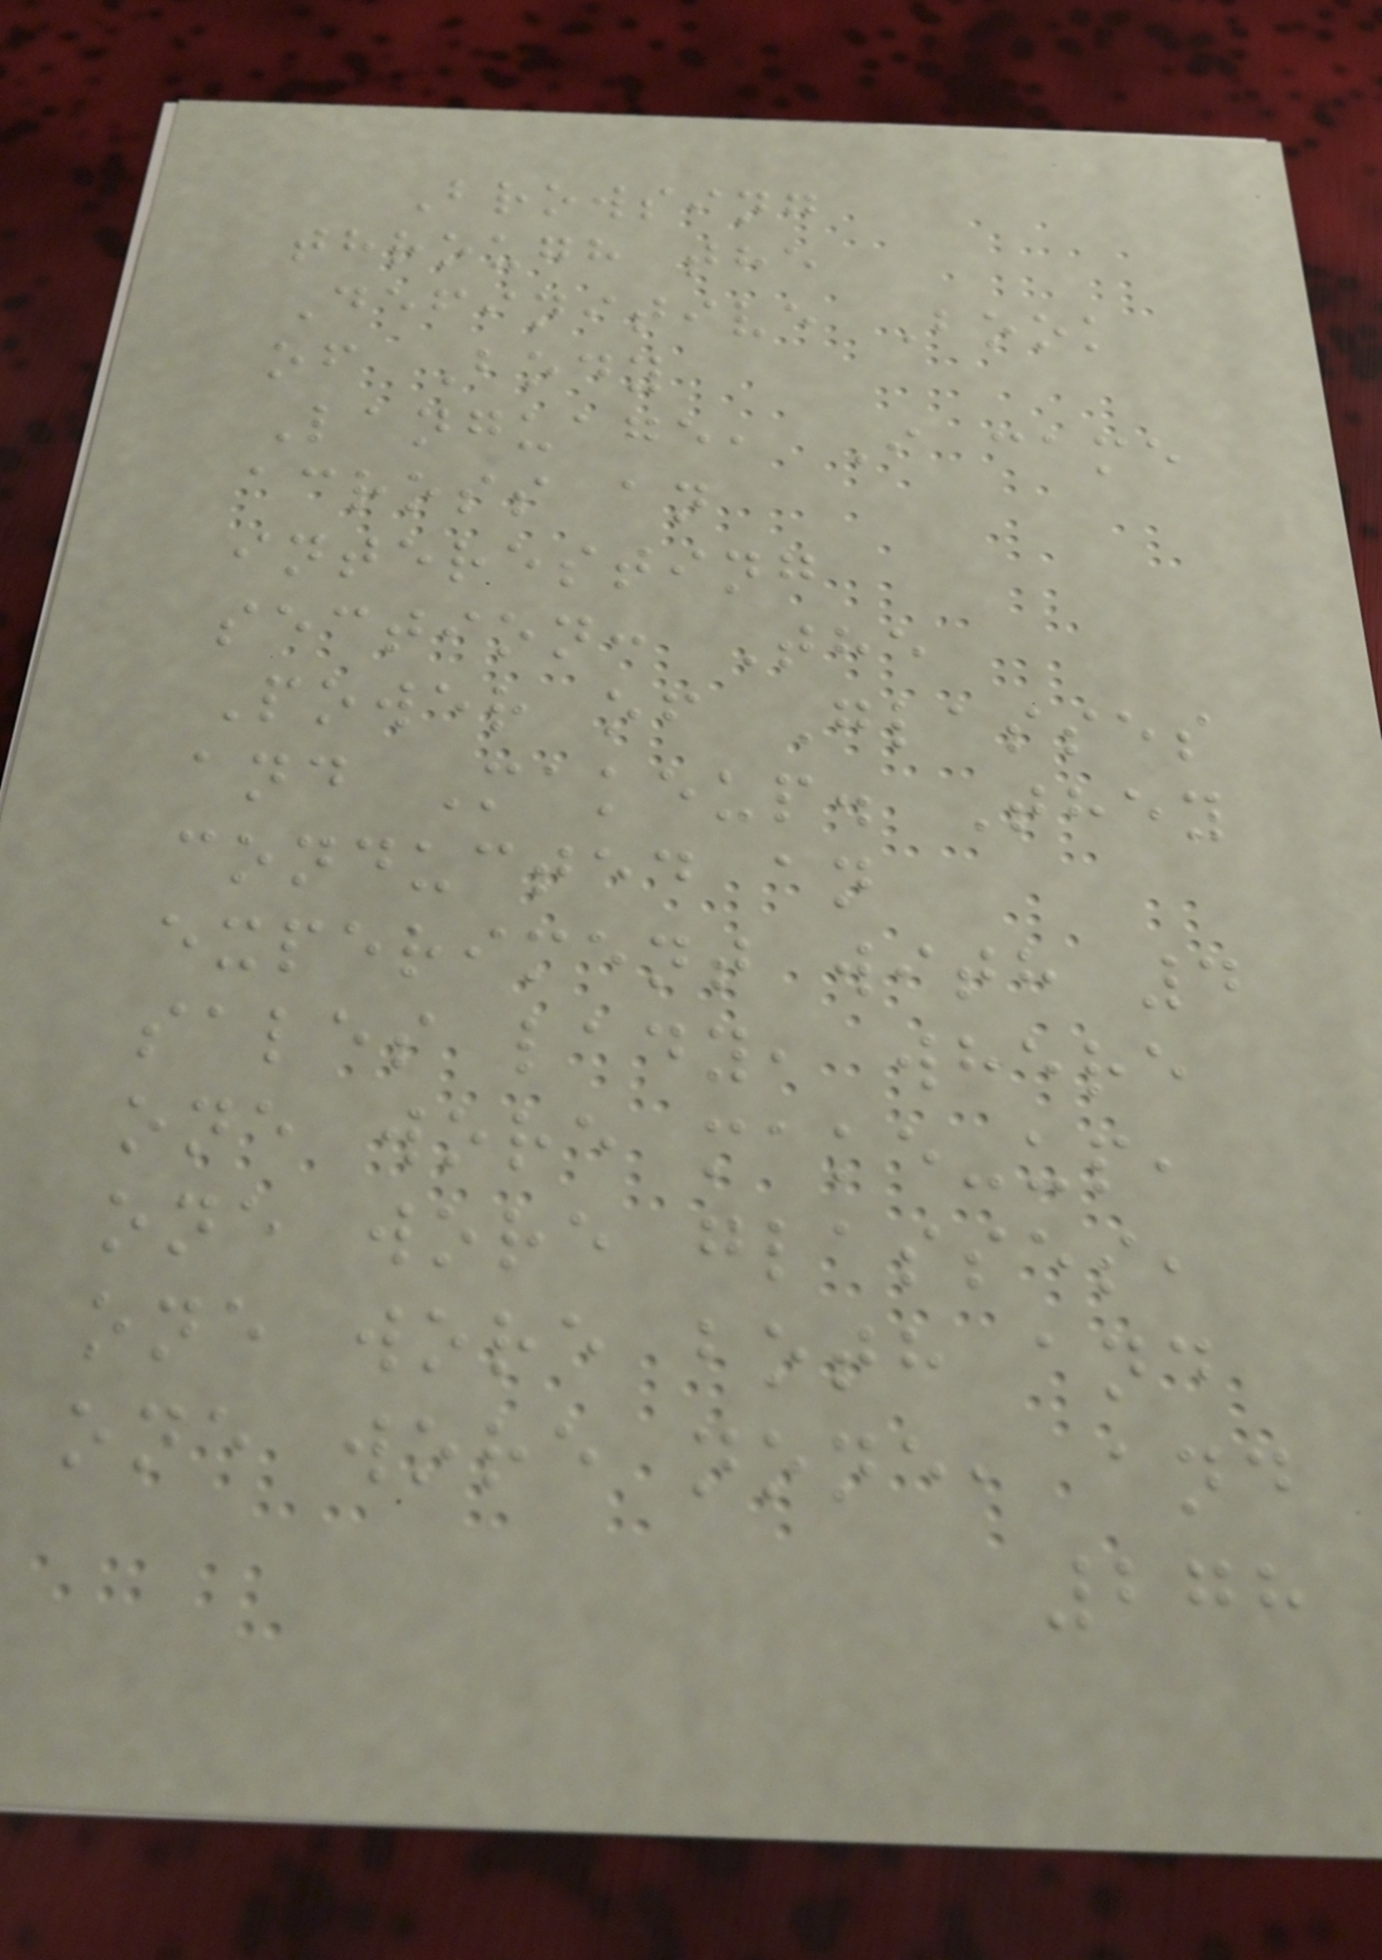Browsing
through the
Definitive Book
of Body
Language, I came
across an
interesting
section: The
Power of Glasses
and Makeup. They
conducted an
experiment with 4
sales lady, where
one wore make-up,
one wore glasses,
one wore both and
one wore none, and
278
